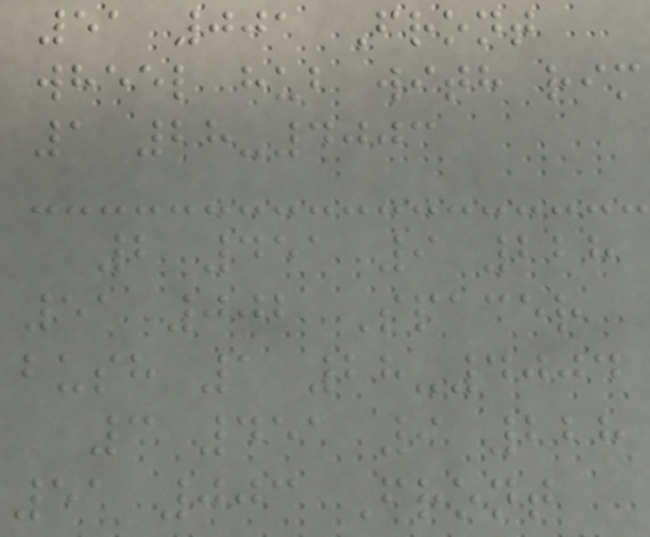51 001 Front
wheel hub with rim
1 28-4003
2 451 9 228
51 002 Spacer
bush 1 28-4004
3 451 9 228
51 003 Front
